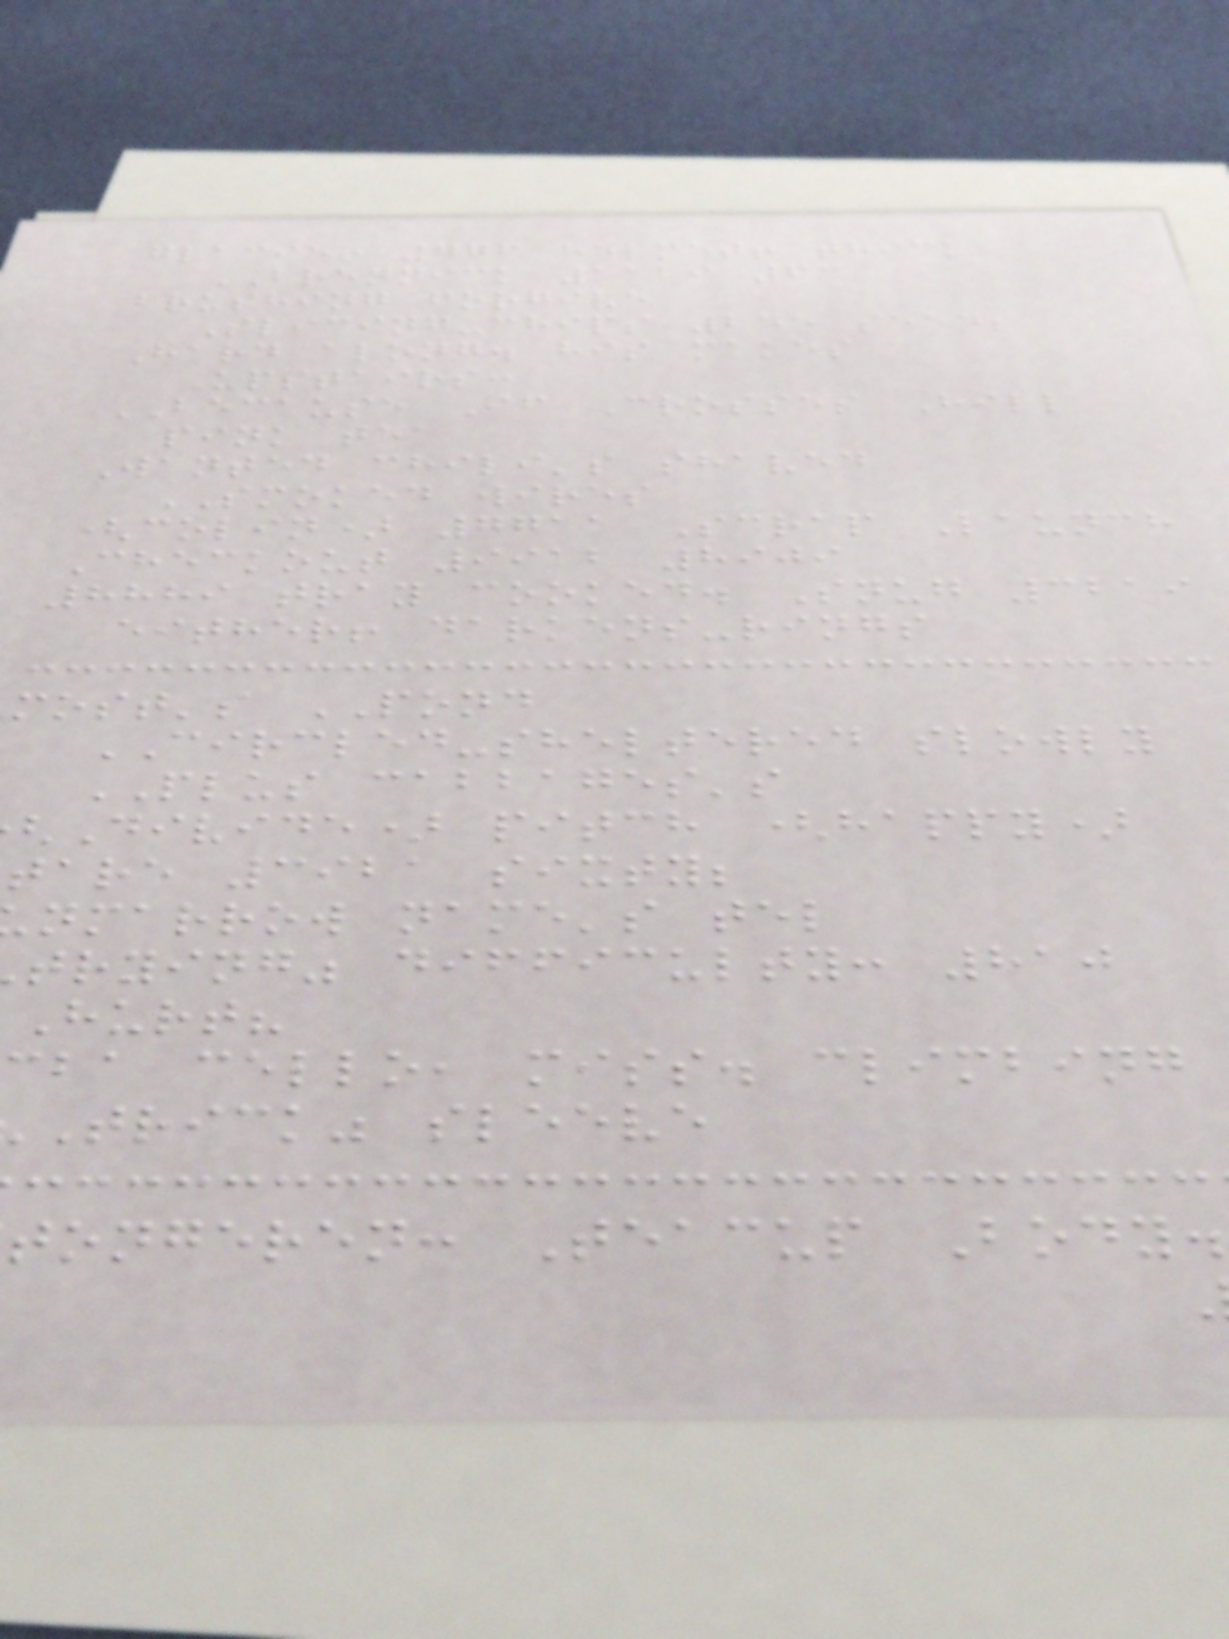glacier 776 helmet! thick
BRENNICK 1129 63
brushing forgive
Slicing-chips 245 seed;
Hard along. his makes
Upstairs:
BECAUSE If Crosses Hill
pink tea
Wanted chili's shaved
SMOKED wires
(colin) 7711 Scrap Launch
Checkout 9912 8909
8889 tray cooked. Snug 3219
either! darkens-rings
most's POND
CIRCLED-sheltered slowly
PLUS cabbages's
Divide) pitch (happy)
tare 3921 sixty;
nmarrow name's tel
trying" difficulty: 810
Hurt?
ba cello, miss. climbing
Trick" sleeve
tongeren: Teacup Body.
